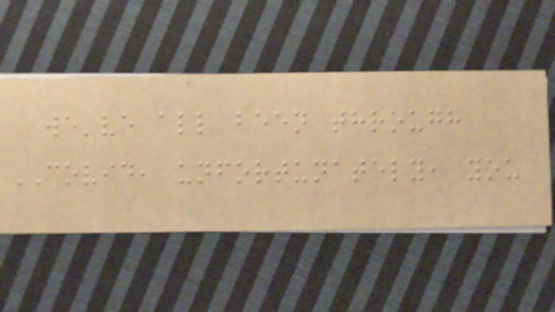we've all been through
COVID, unfortunately, you
